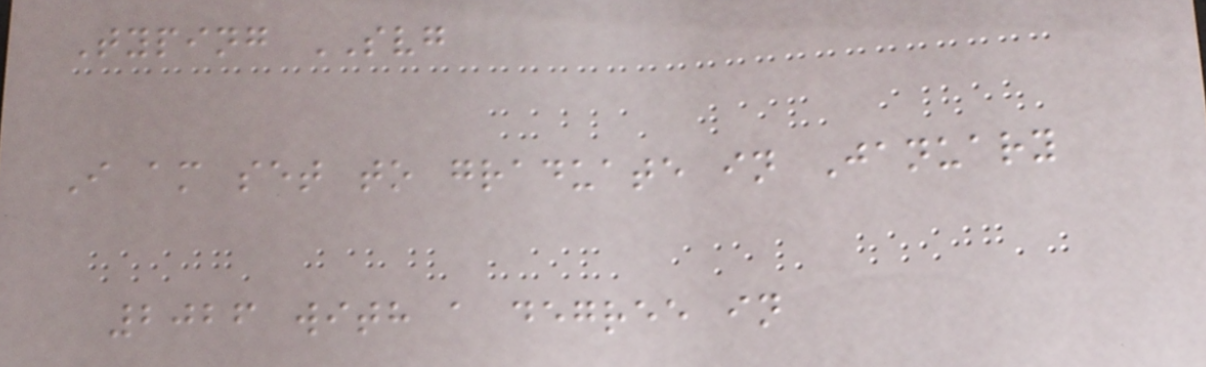Typing SVG
I am set to graduate in January
2026 with a degree in
